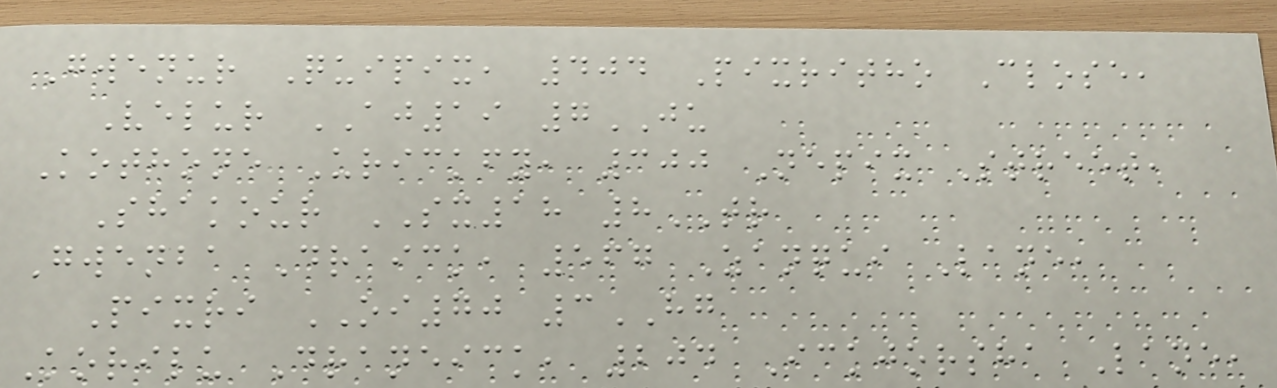Gwenur Quipix, 404 Pixritho Close,
Velur AJ19 7JU
Kothone Urickfy, 300 Nepix Street,
Shakour SX18 8TR
Gwenba Draick, 567 Zanqui Lane,
Pixri OI70 3HG
Korilu Draneick, 204 Ickjorsha Lane,
